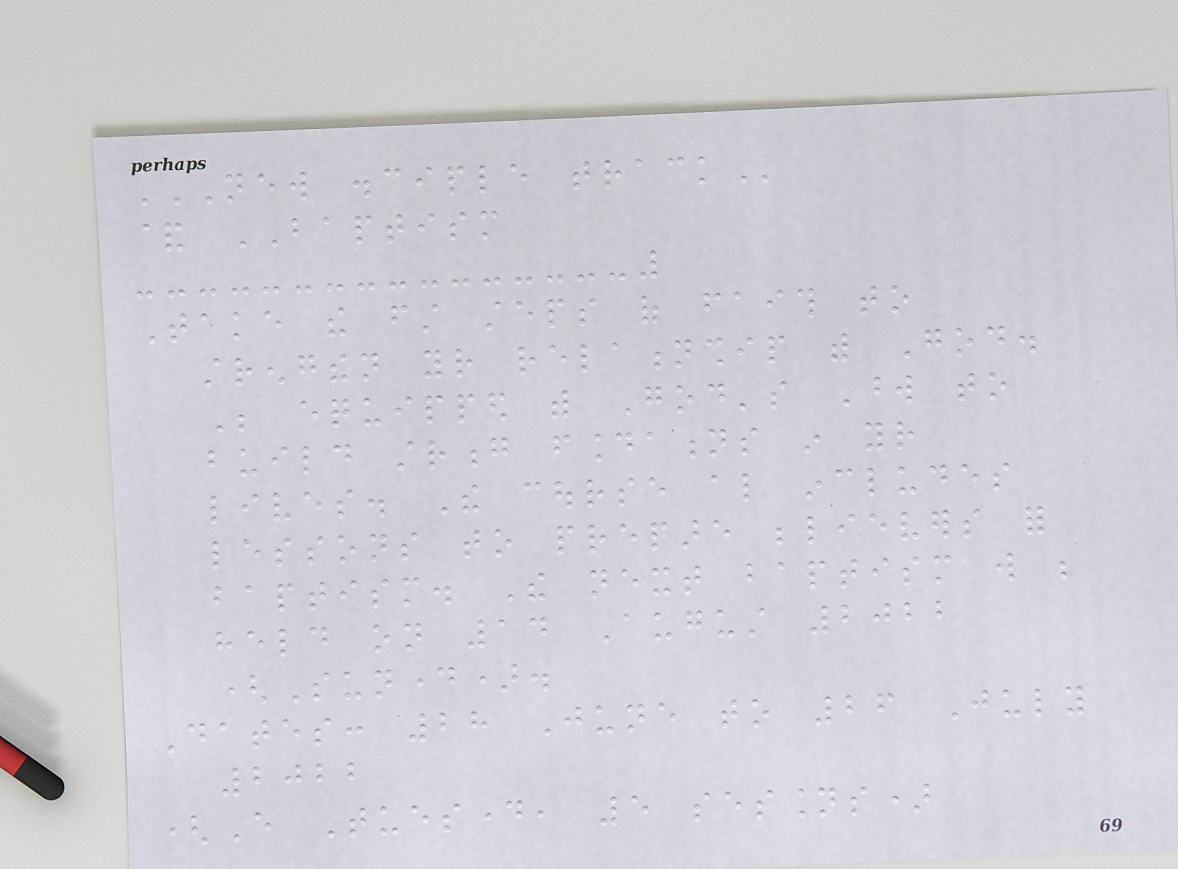NEW DISCIPLE TRACK
& BAPTISM
Take the first steps of faith to
strengthen your relationship with God.
Be equipped with God's Word to
build strong foundations in your
lives. The course also includes
lessons to prepare believers for
baptism. The next baptism will be
held on 14 August 2022
(Sunday).
Dates: 28 June to 26 July
2022
(Every Tuesday, 5 sessions)
